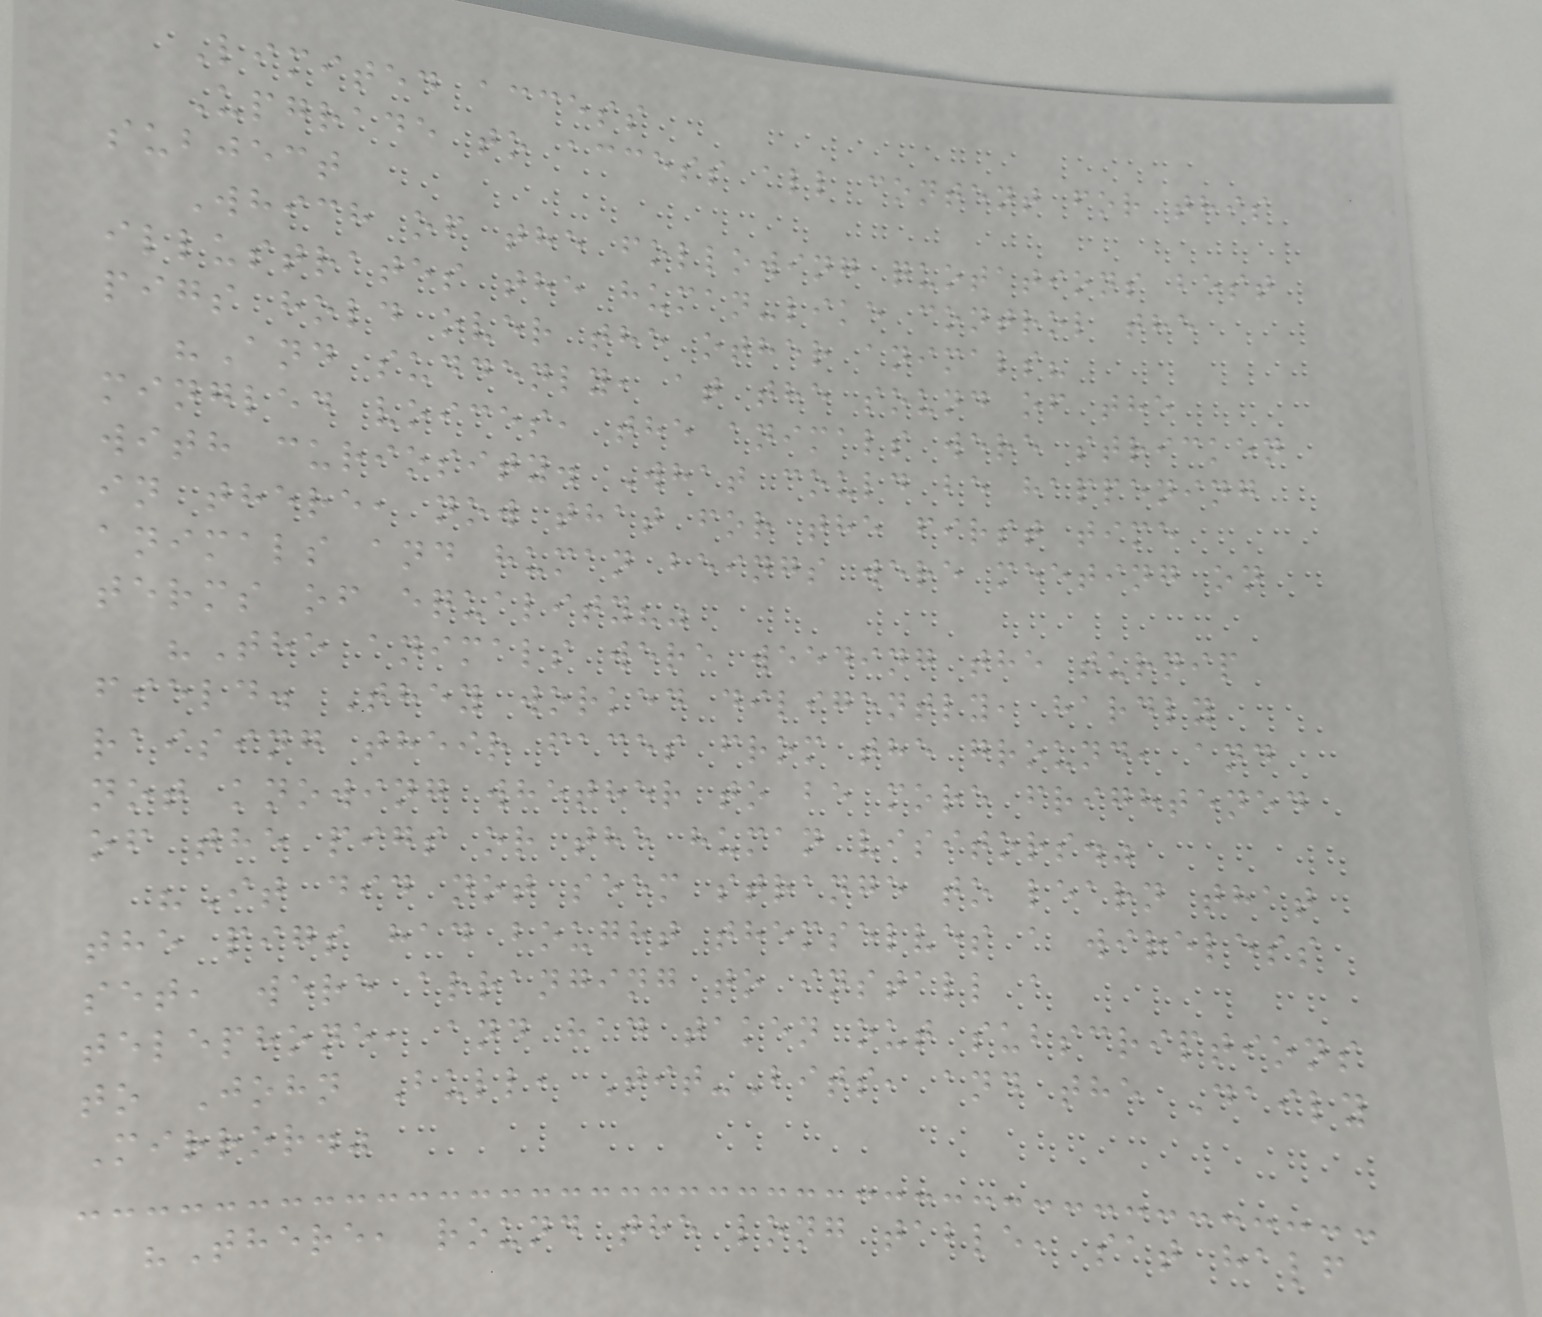Limited access
Upgrade to access all content for this
subject
Which of the following quotations best
illustrates the human-like control the
pigs hold over the other animals?
"And suddenly, at the sound of the
mingled voices, the animals were stricken
with curiosity. What could be happening
in there, now that for the first time
animals and human beings were meeting on
terms of equality?"
"The animals were weeding the turnip
field. They worked diligently, hardly
raising their faces from the ground, and
not knowing whether to be more frightened
of the pigs or the human visitors."
"It did not seem strange to learn that
the pigs had bought themselves a wireless
set, were arranging to install a
telephone, and had taken out subscriptions
to John Bull, Tit-Bits, and the Daily
Mirror."
"There, round the long table, sat half
